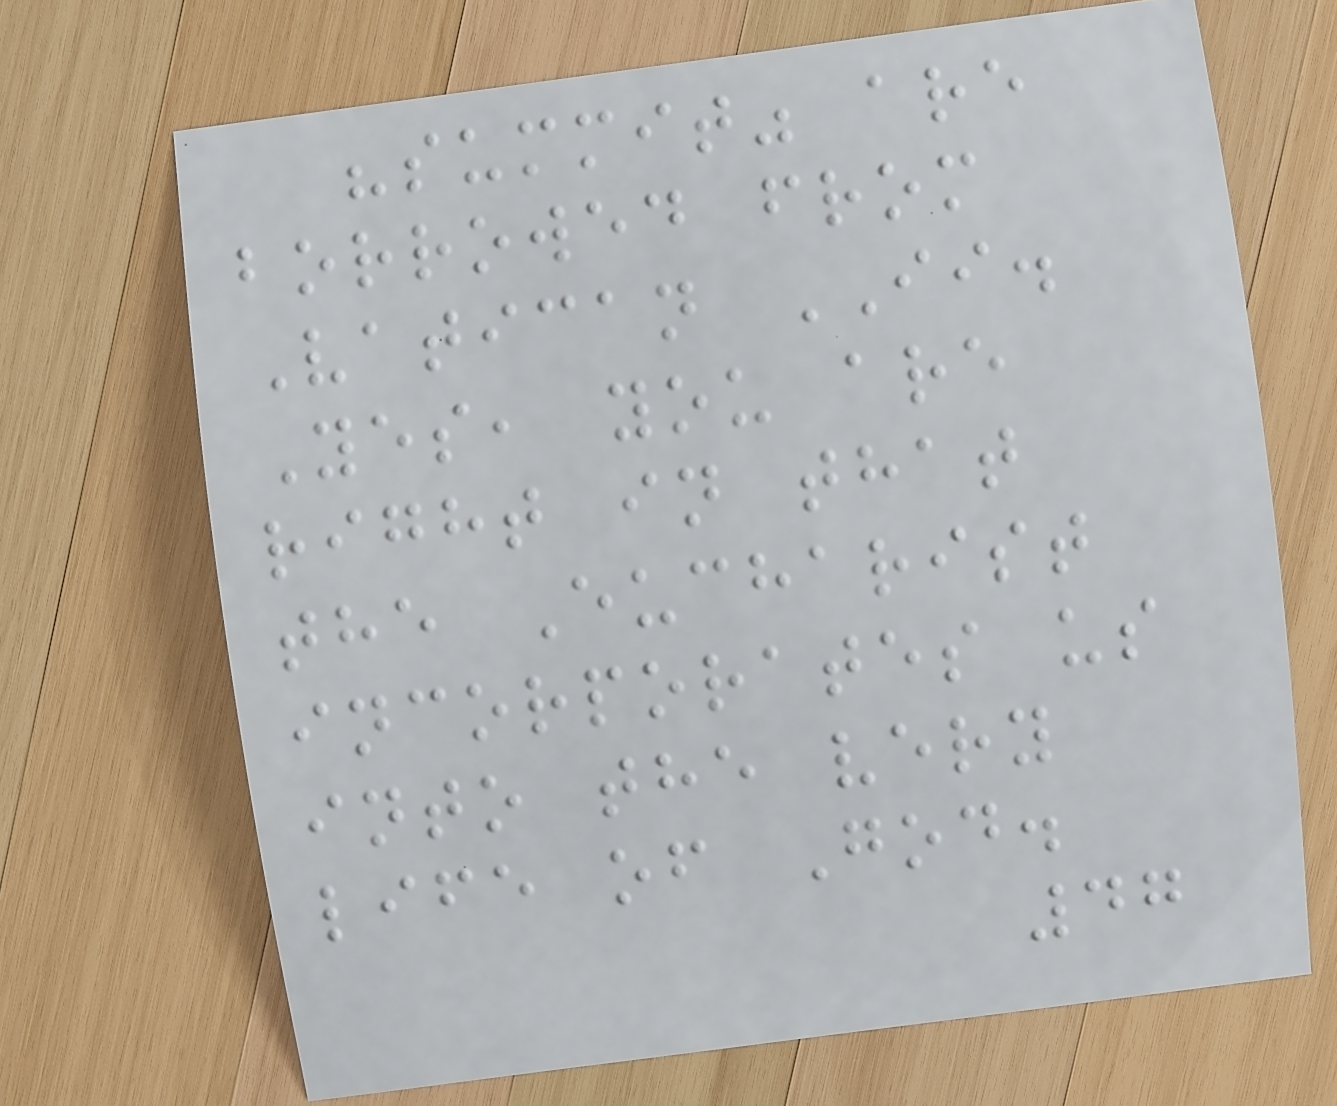"summit" are
borrowed from
Vatican II.
Yes, you are
right in that
the Eucharist
incorporates us
into the very
life of God.
47
